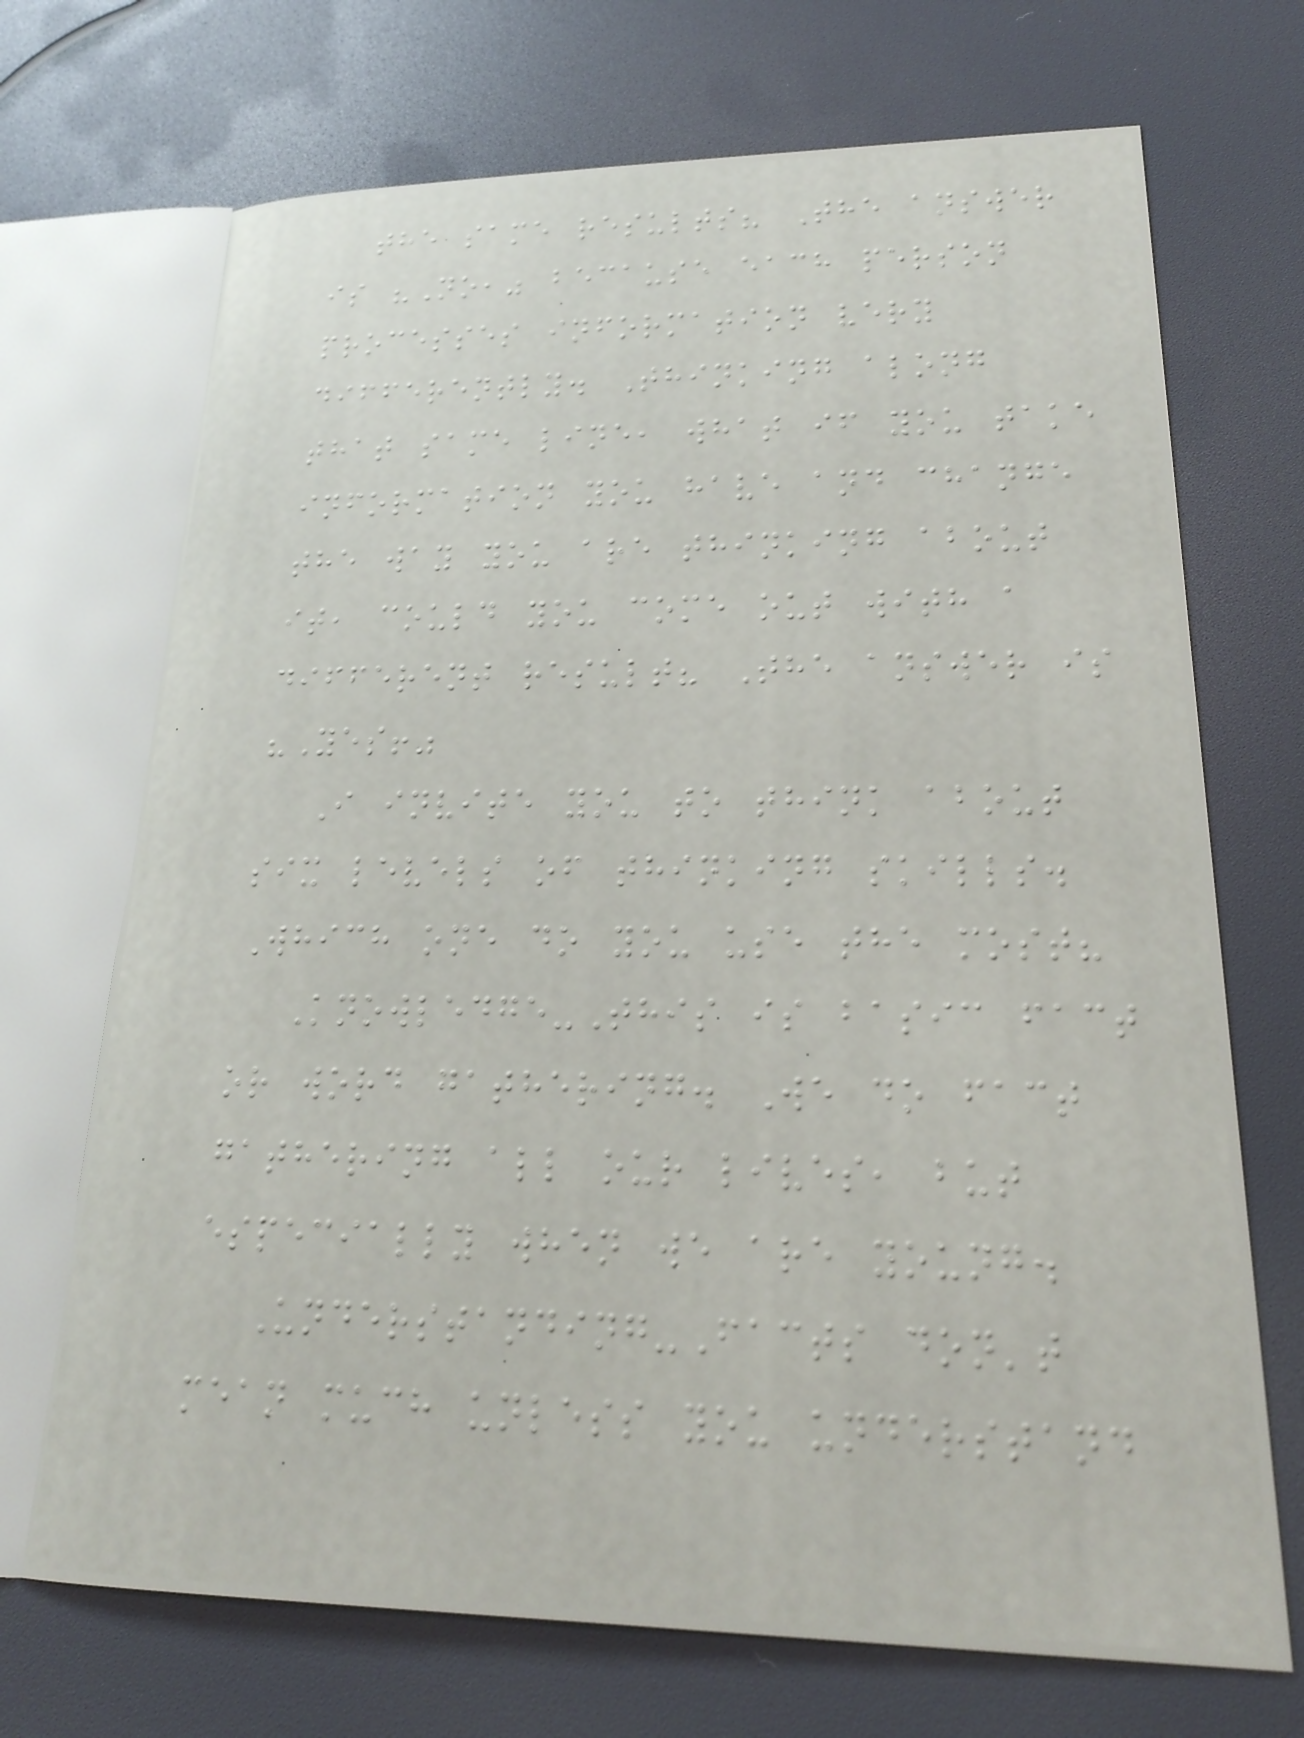the same results? The answer
is "No," because each person
processes information very
differently. Thinking along
that same line, what if you take
information you have and change
the way you are thinking about
it, could you come out with a
different result? The answer is
"Yes!"
I invite you to think about
six levels of thinking skills.
Which one do you use the most?
Knowledge-This is basic fact
or word gathering. We do fact
gathering all our lives, but
especially when we are young.
Understanding-Facts don't
mean much unless you understand
